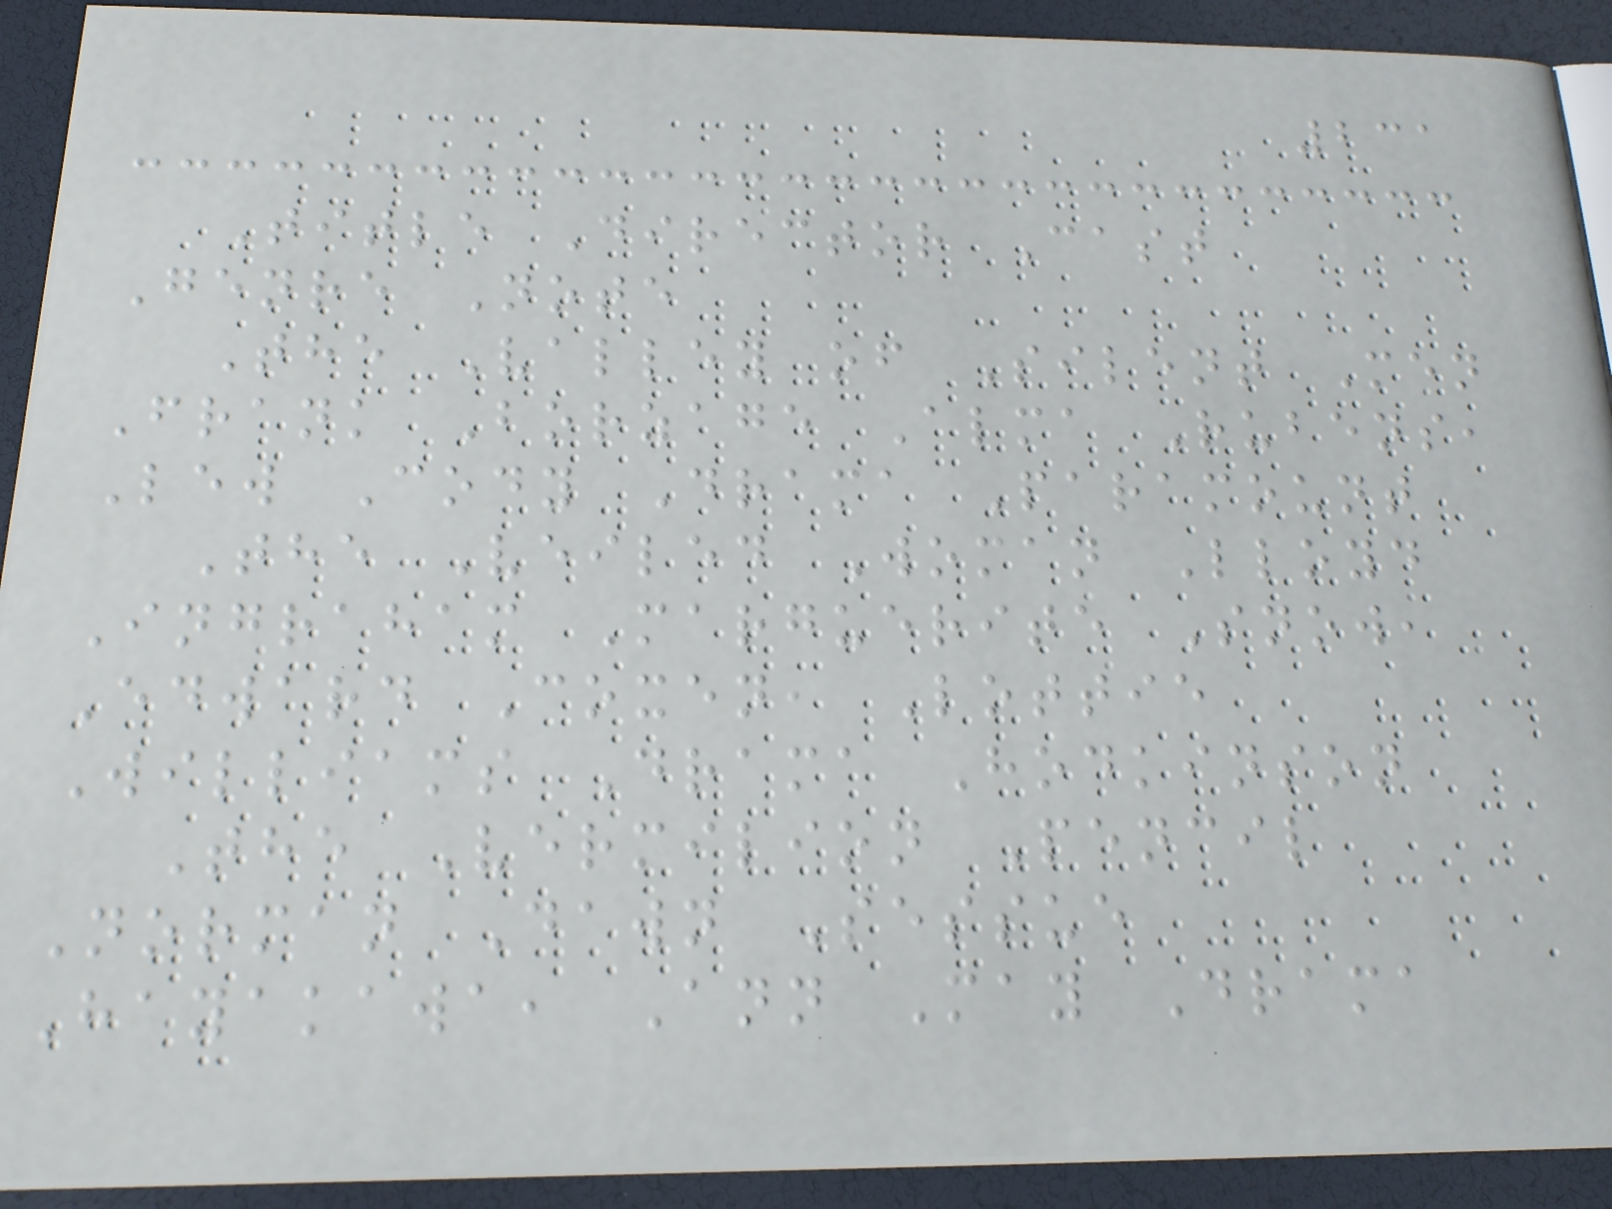231
Title Director Cast
Genre Note
The Valley of Silent Men
Frank Borzage Alma Rubens,
Lew Cody Drama Paramount
The Veiled Woman Lloyd
Ingraham Marguerite Snow,
Edward Coxen, Lottie
Williams Drama Hodkinson
The Vermilion Pencil
Norman Dawn Sessue
Hayakawa, Ann May Drama
